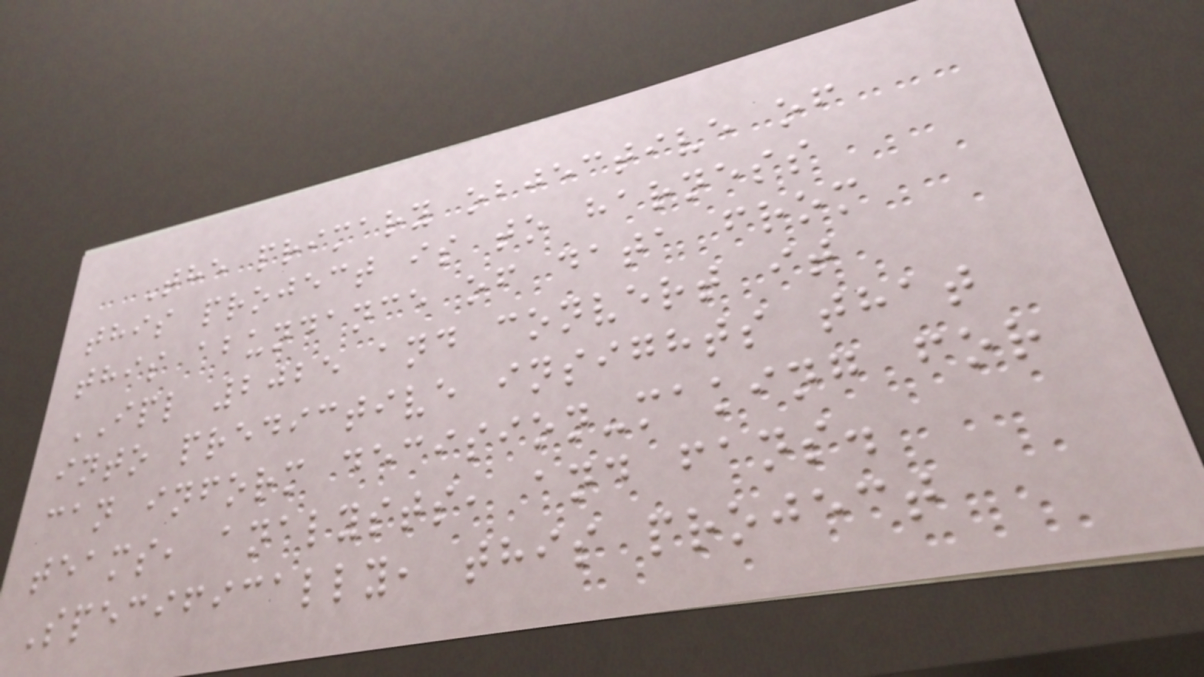The primary objective of
this project is to harness
this abundance of data from
IPL 2025 and convert it
into predictive insights that
can inform decision-making for
teams, analysts, and fans.
Specifically, this project
